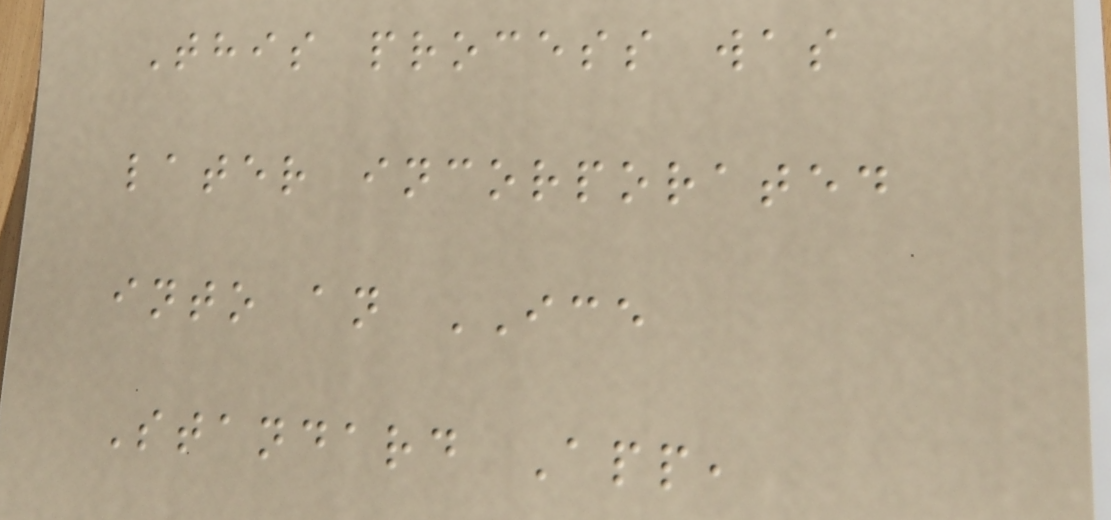This process was
later incorporated
into an ICE
Standard App,
